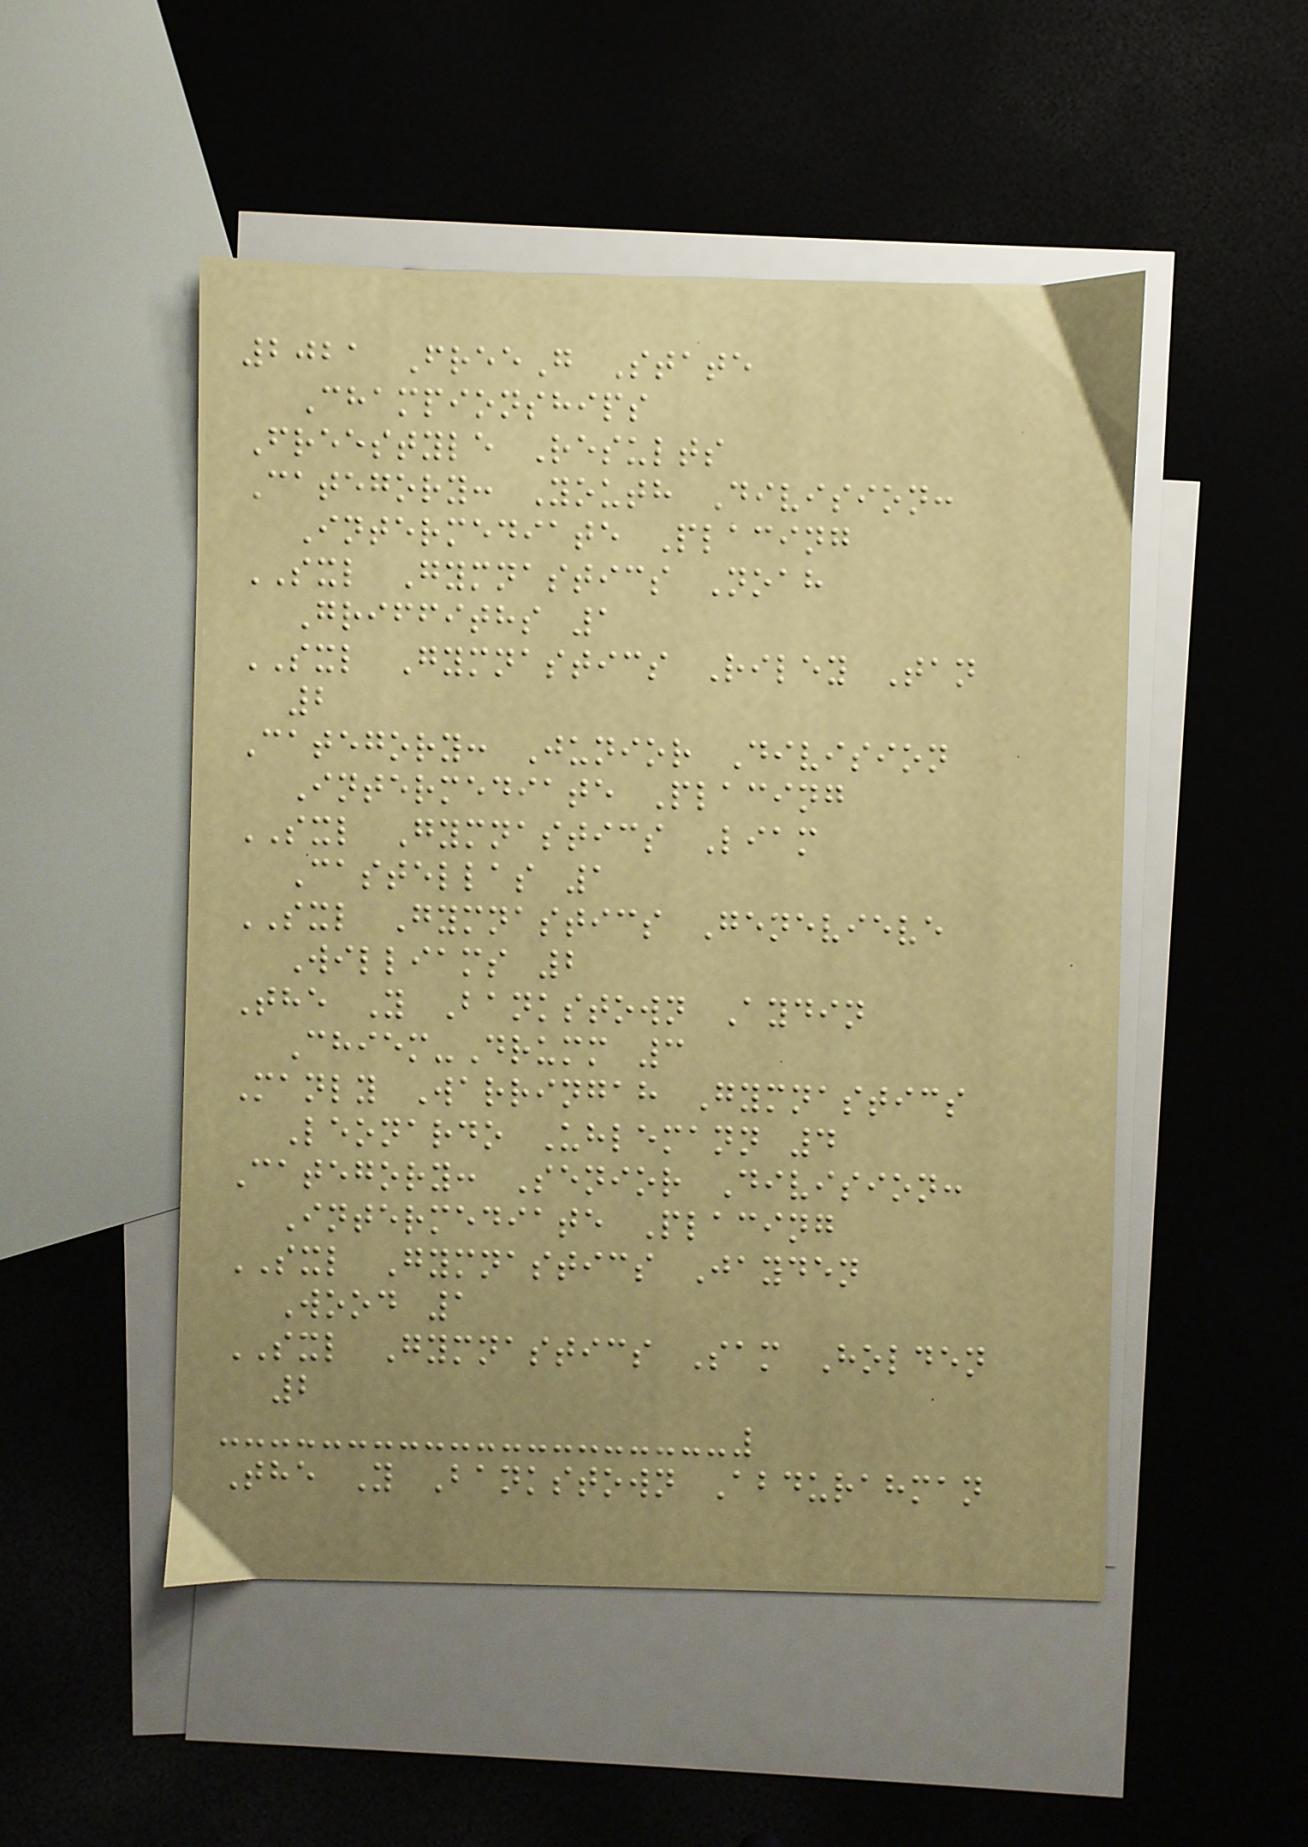2021 FreeG State
Championships
Freestyle Results
Category: Youth Division:
Intermediate Placing
SXL Gymnastics Noah
Griffiths 1
SXL Gymnastics Riley Tan
2
Category: Junior Division
Intermediate Placing
SXL Gymnastics Liam
Castellas 1
SXL Gymnastics Genevieve
Williams 2
The Y Bankstown Aydin
Chiem-Drumm 3
Manly Warringah Gymnastics
Leonardo Uhlemann 4
Category: Senior Division:
Intermediate Placing
SXL Gymnastics Jayden
Wood 1
SXL Gymnastics Sam Holden
2
The Y Bankstown Abdurahman
